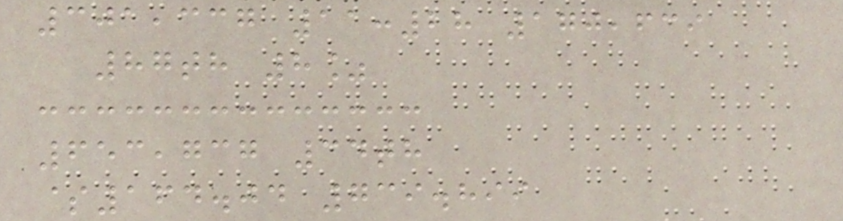301,337 11:28 170,639
87th 8%
653,737 34th
$164.04 739.899
